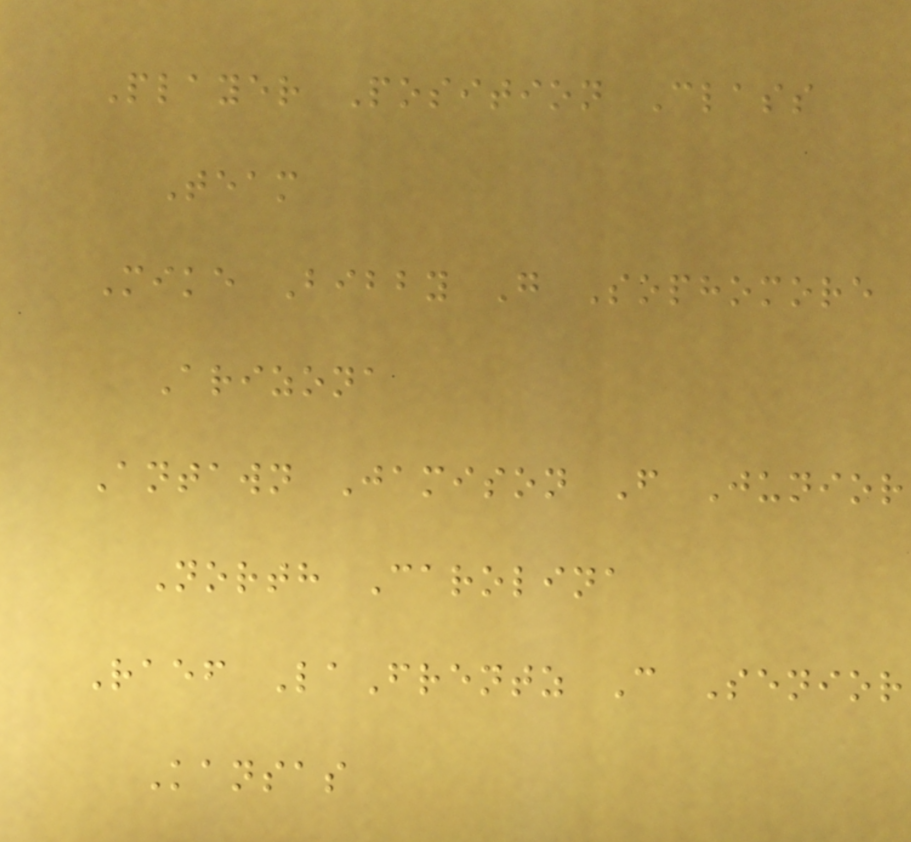Player Position Class
Team
Mike Bibby G Sophomore
Arizona
Antawn Jamison F Junior
North Carolina
Raef LaFrentz C Senior
Kansas
